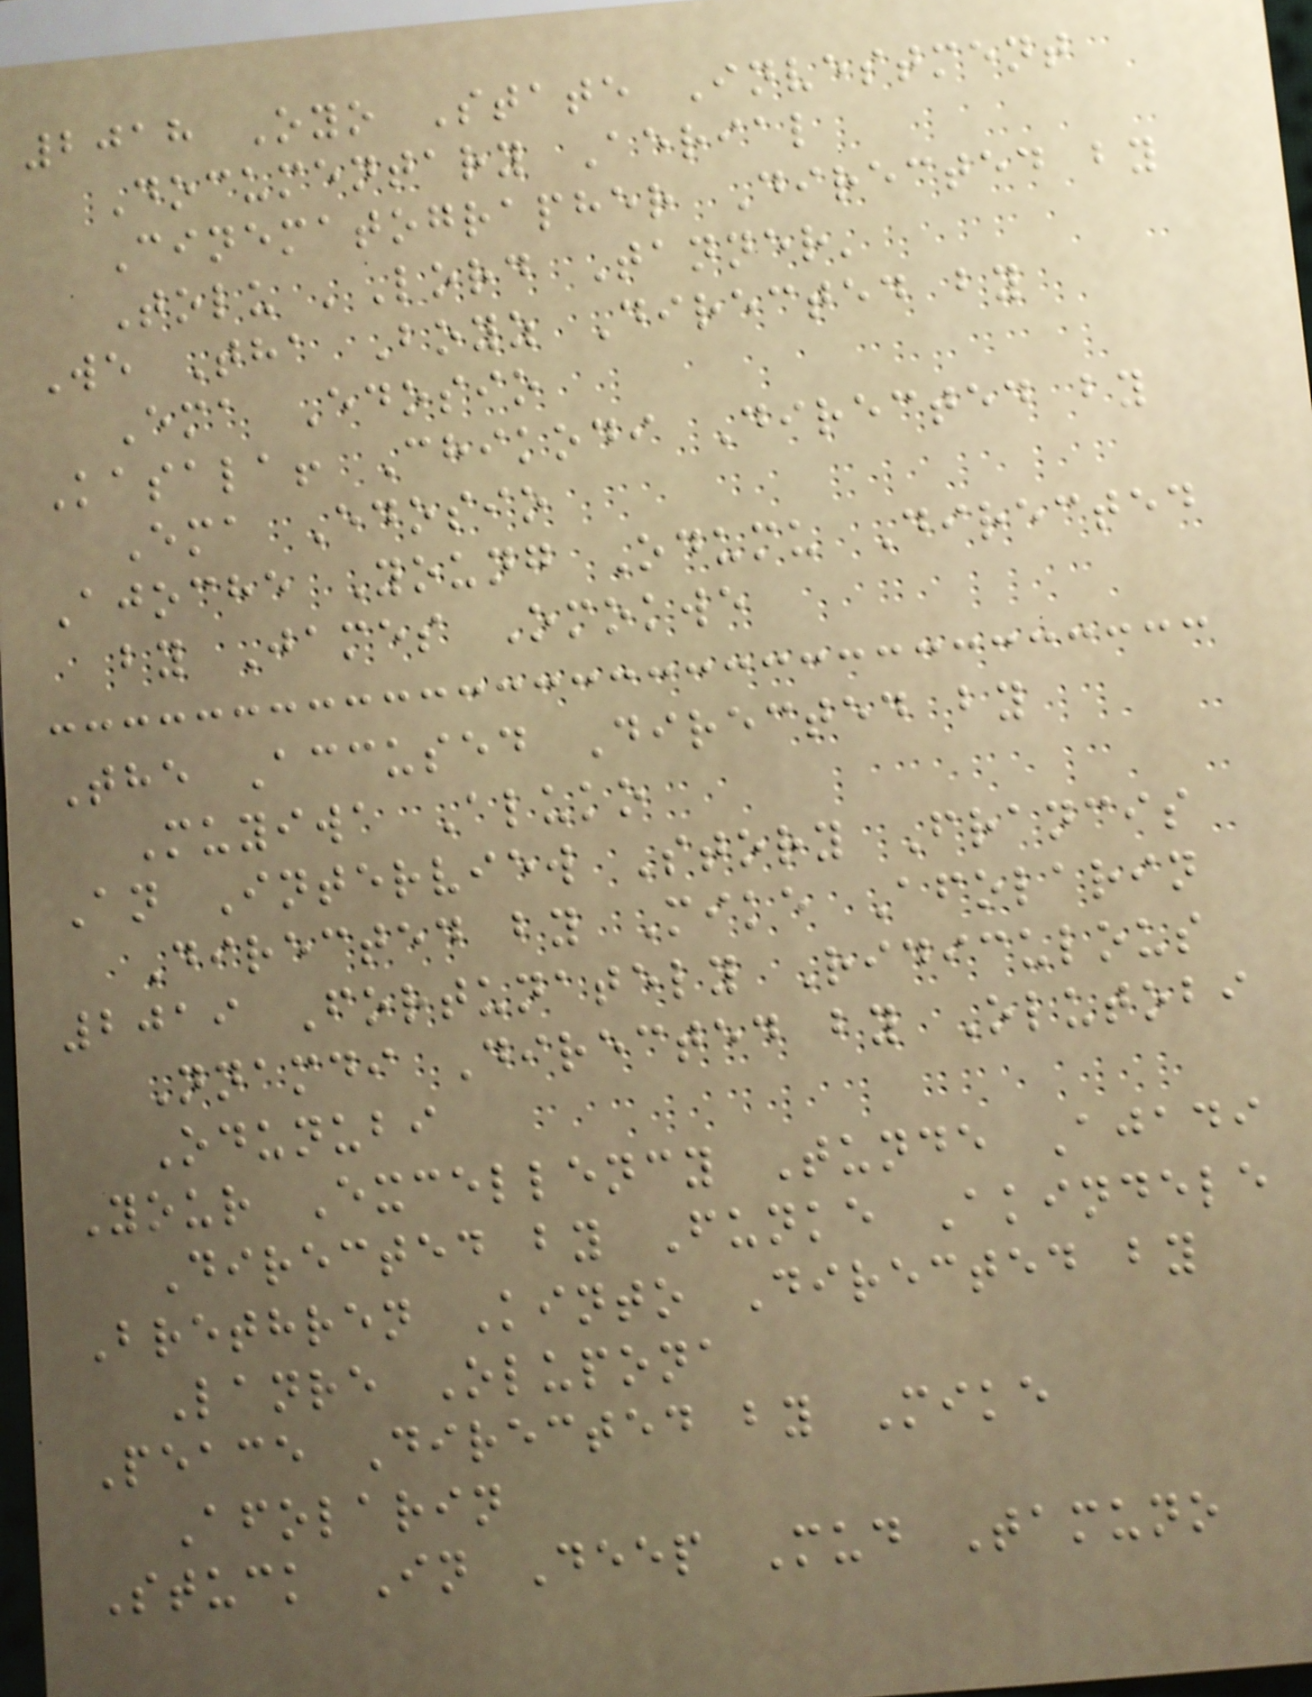2018 Oyo State Investment
Documentary Aerial
Cinematographer Directed by
Tolu 'Lord Tanner'
We Tha Boyz Directed by
Ema Edosio
Kasala! Chikodi Directed by
Ema Edosio
Ajoche Young Odumu Directed
by James Omokwe
The Accused Directed by
Muyiwa Aluko
An Interview Story Francis
Directed by Mike Afolarin
2019 Fortunately Ridiculous
Nnamdi Directed by Olutobi
Odunubi
Your Excellency Tunde Ajadi
Directed by Funke Akindele
Brethren Kinto Directed by
Lanre Olupona
Peace Directed by Mike
Afolarin
Stuck In Deep Mud Tamuno
